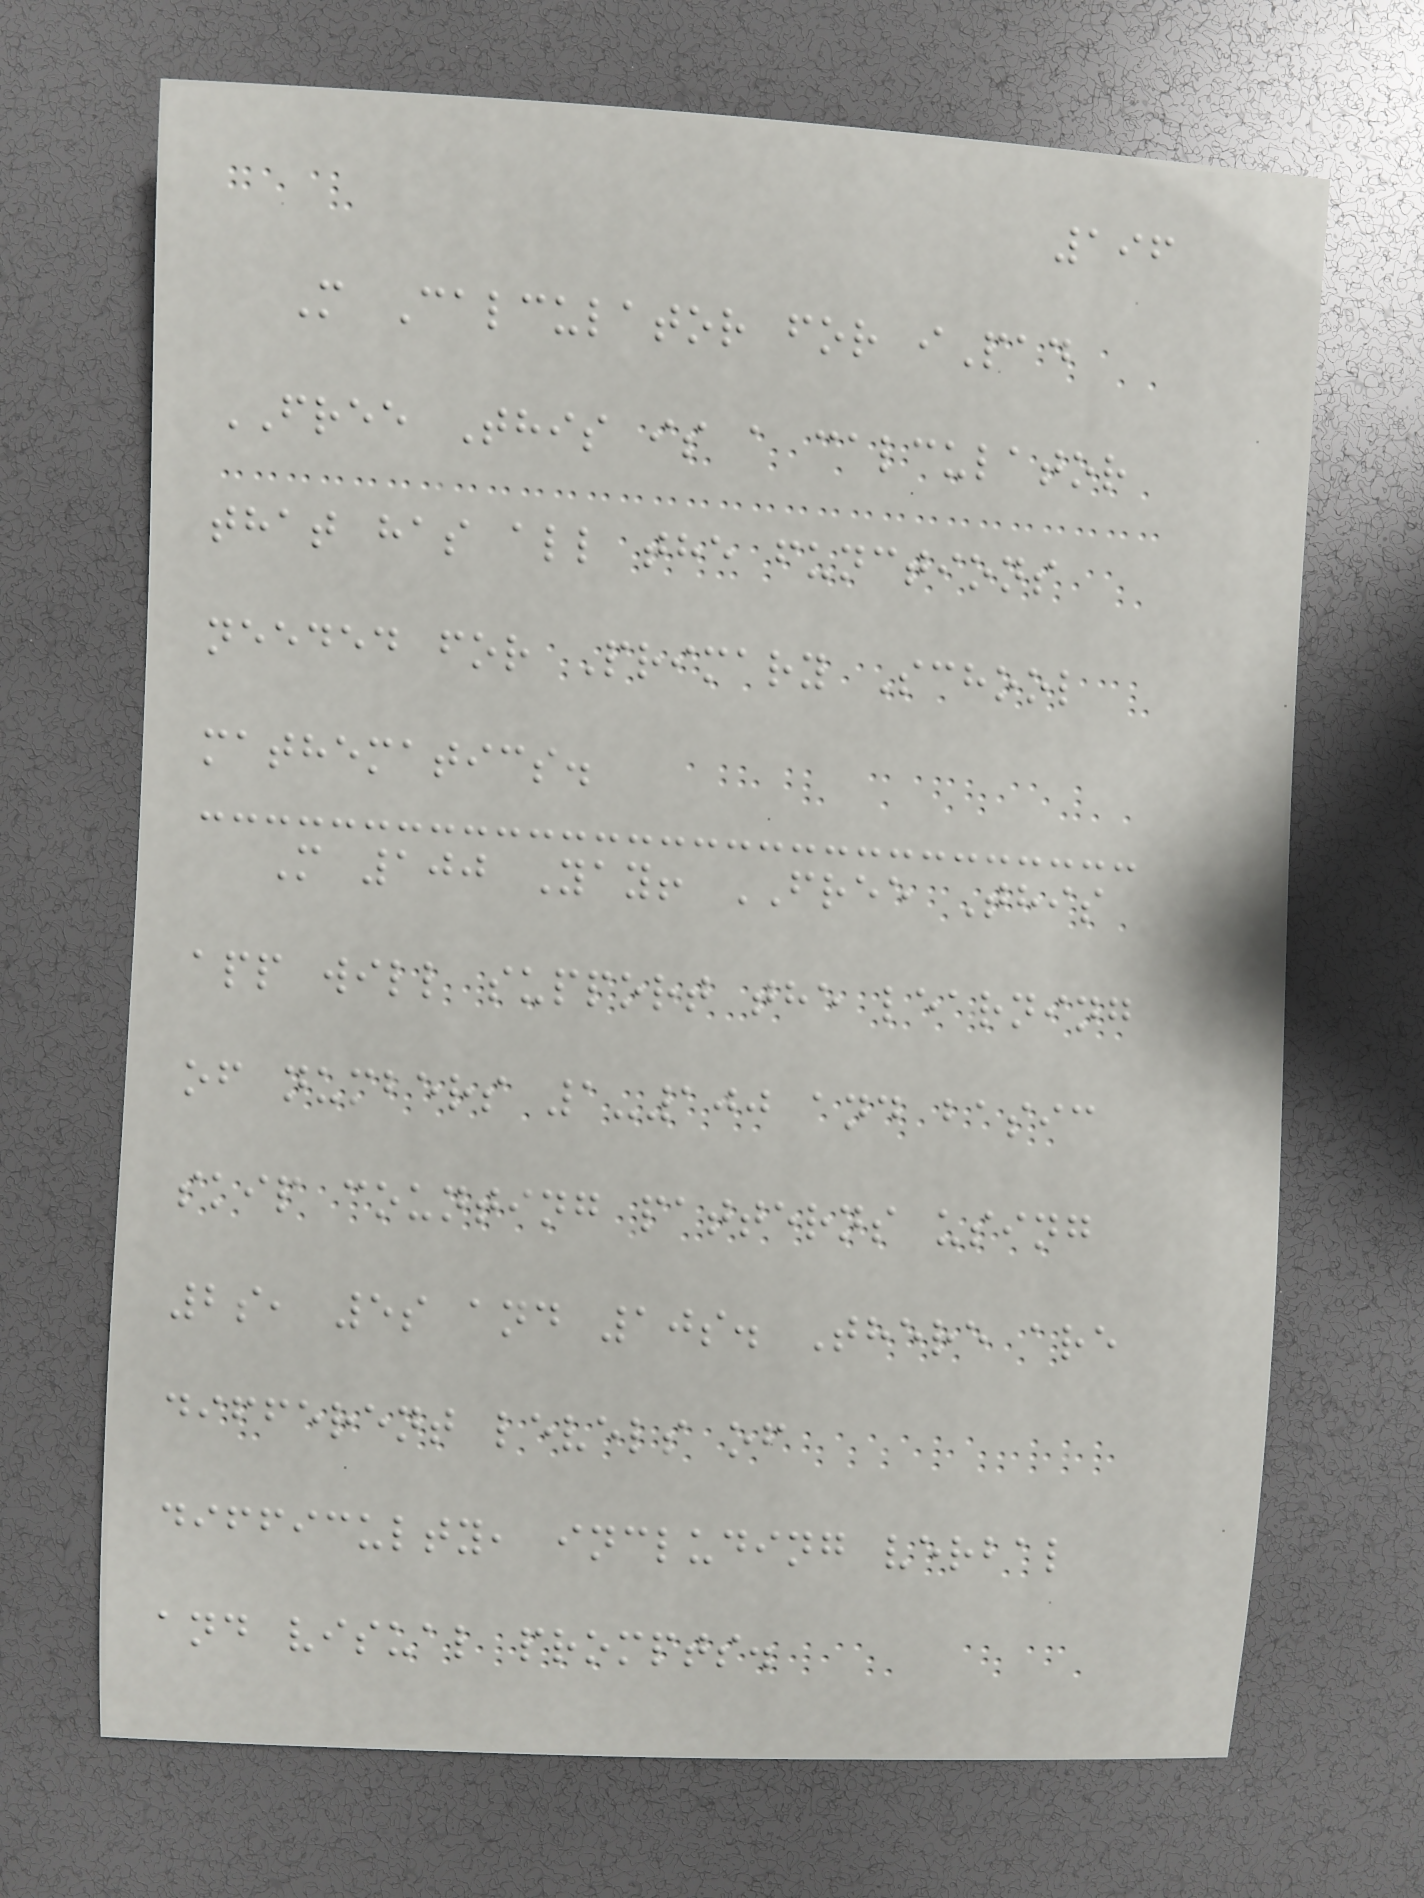196
M Calculator for iPad
FREE This is a calculator
that has all the functions
needed for Primary School
mathematics.
M 100 Yay! FREE This
app will support the learning
of numbers 1-100 and basic
skip counting patterns using
2s, 5s and 10s. There are
different levels of
difficulty, including verbal
and visual prompts.
